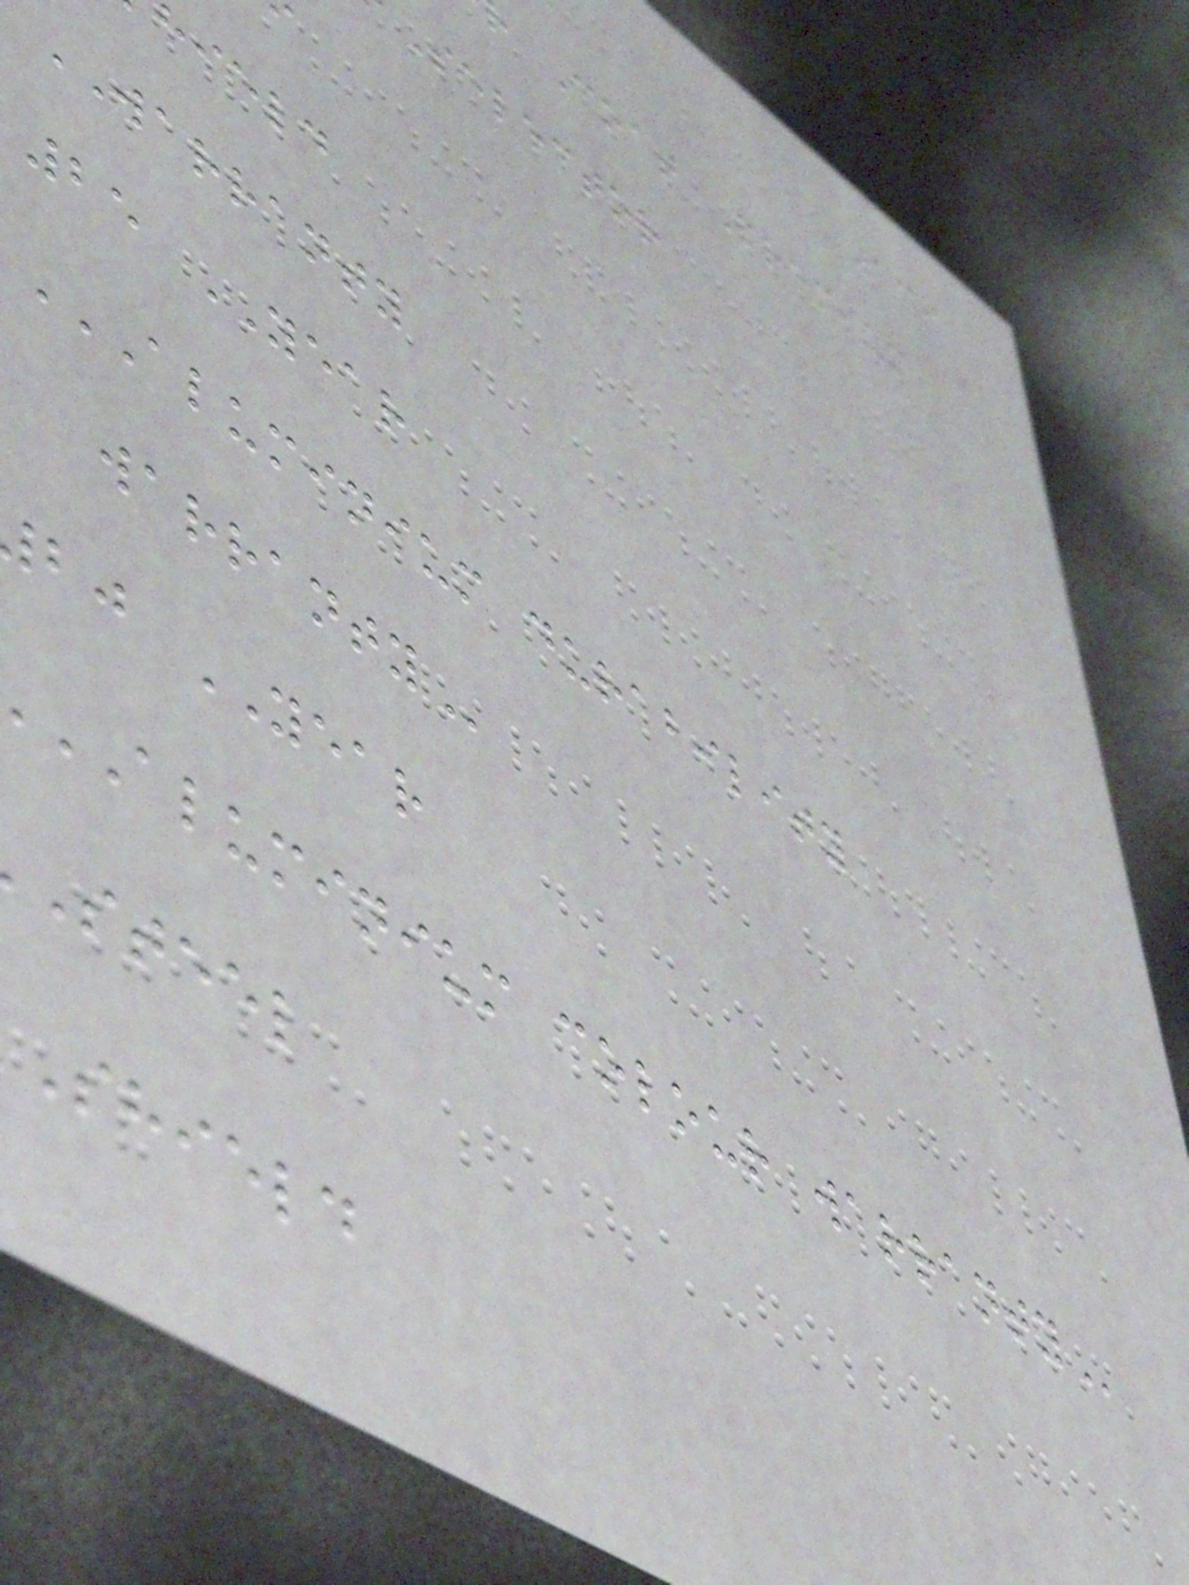139
Coat Premium
Selector
hield
WARRANTY
25 YEAR
ALUMINIUM DURABILITY
bj YEAR
ALUMINIUM colour
steel
shield
